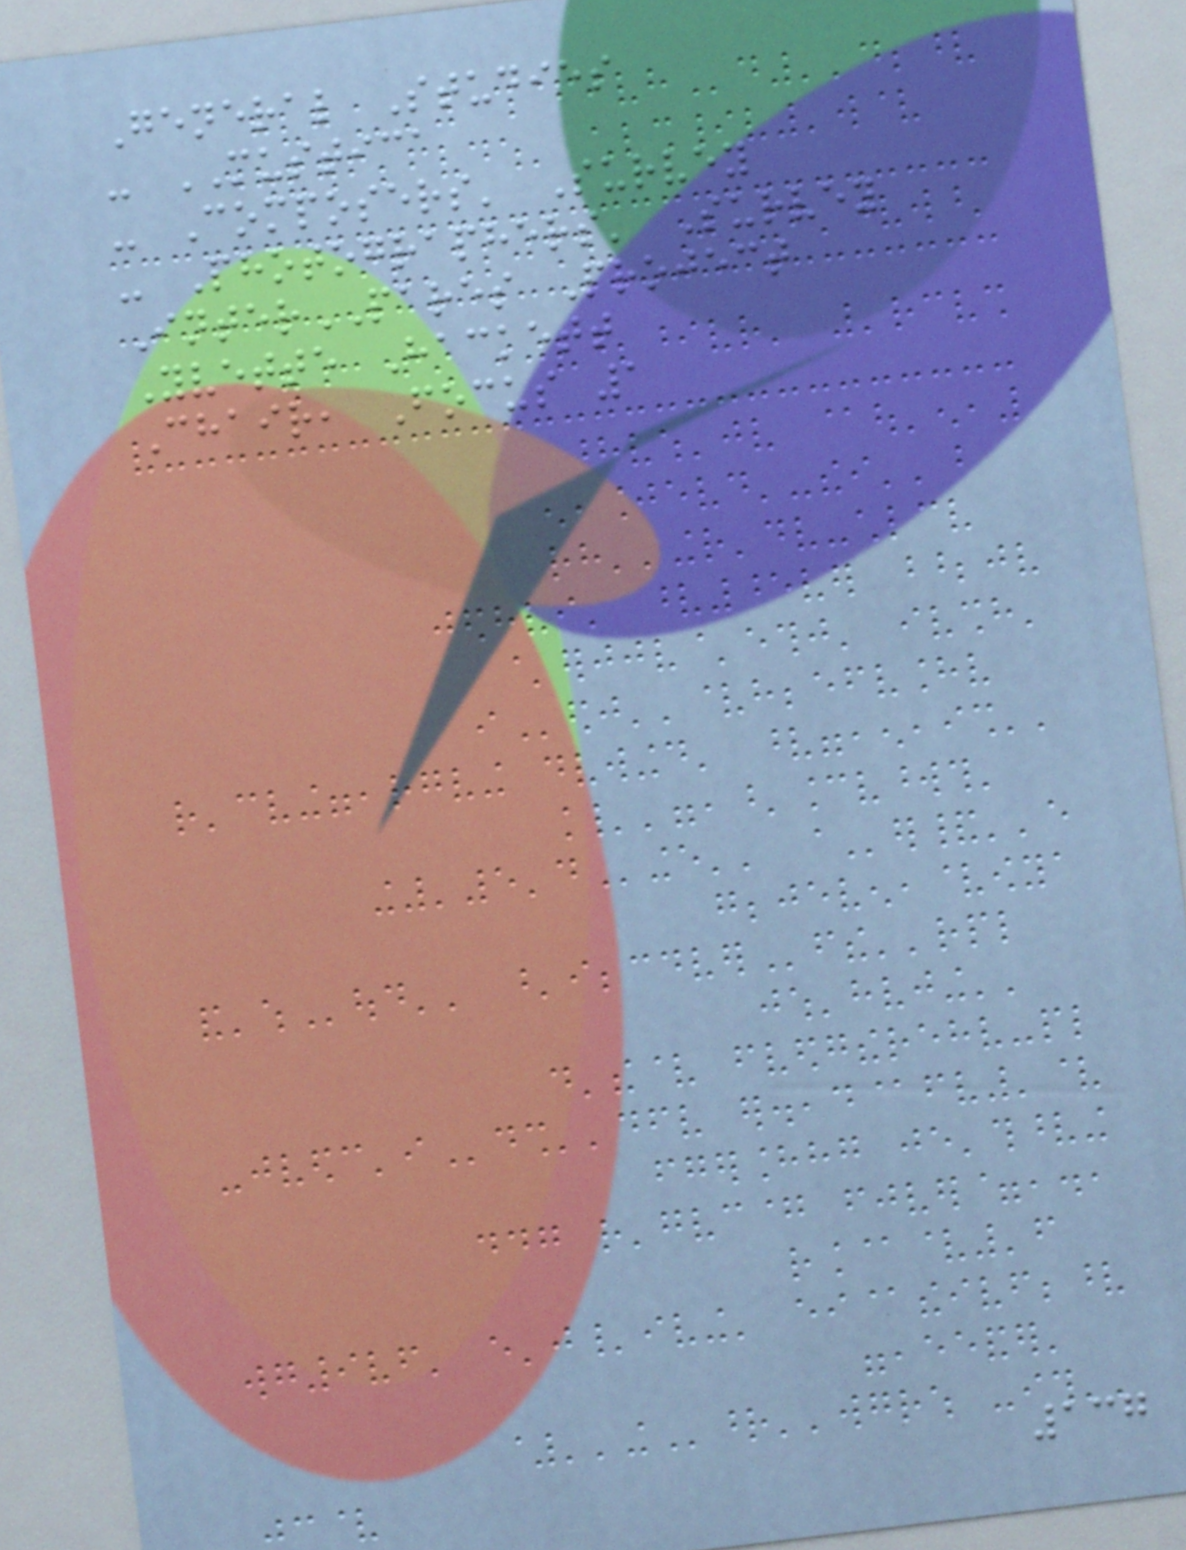General Studies
- MUSTICA
- Composers' Survey
- Photographers' Survey
InterPARES Project
Yvette Hackett
Chair, Focus 1
137
